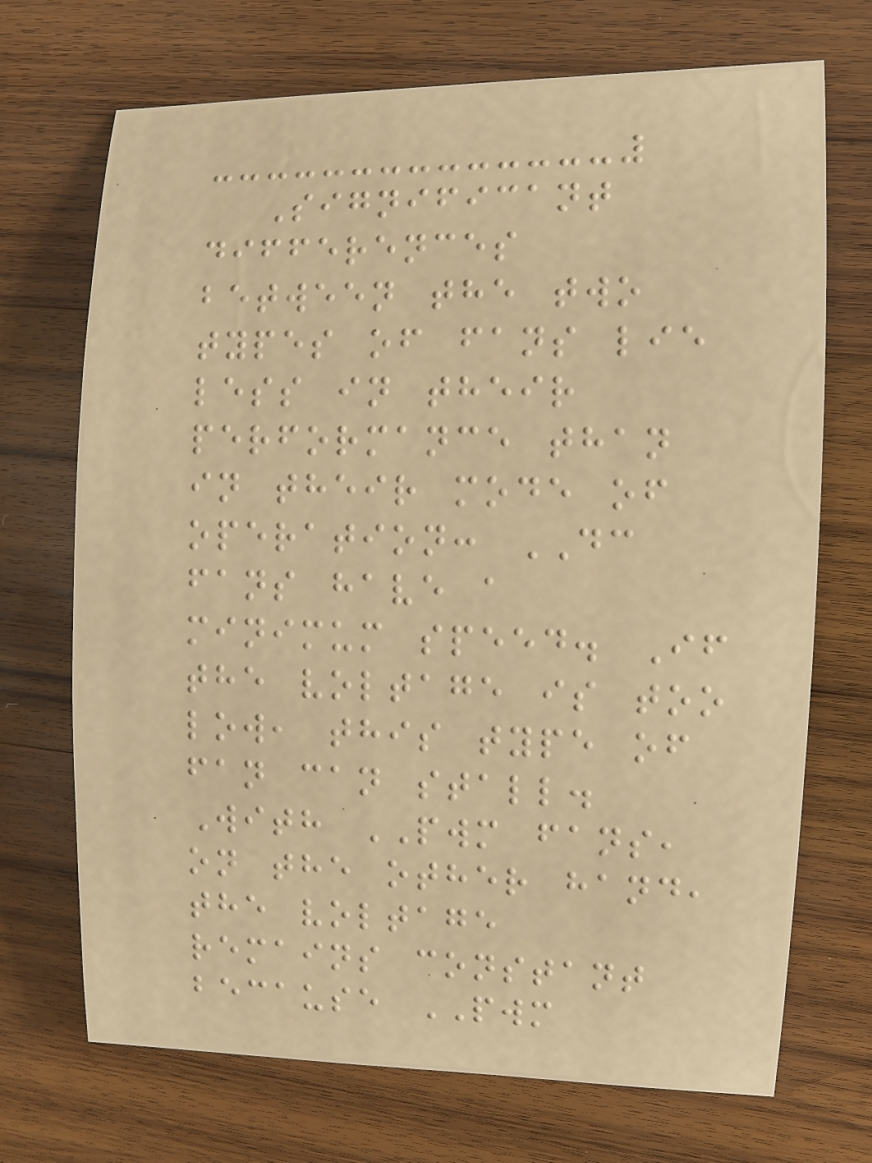Significant
differences
between the two
types of fans lie
less in their
performance than
in their mode of
operation: DC
fans have a
minimum speed. If
the voltage is too
low, this type of
fan can stall.
With PWM fans,
on the other hand,
the voltage
remains constant
because PWM
